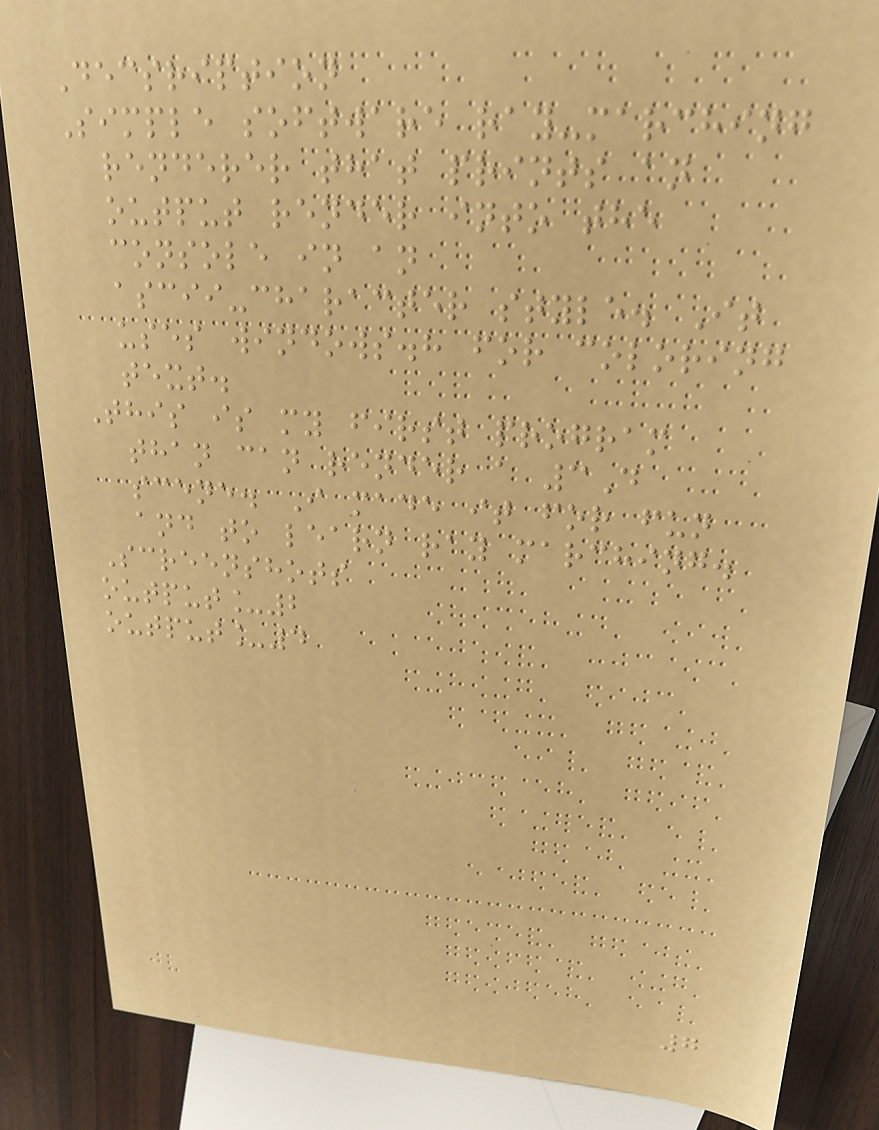Decsription
Simple software ray-marching
renderer that prints an
output render into the
console in an
ascii-character style. It
uses windows.h for coloring
text.
This is my first program
than can render a 3D
scene. I made it for fun
and to learn ray marching.
Screenshots
output_2
output_4
7
